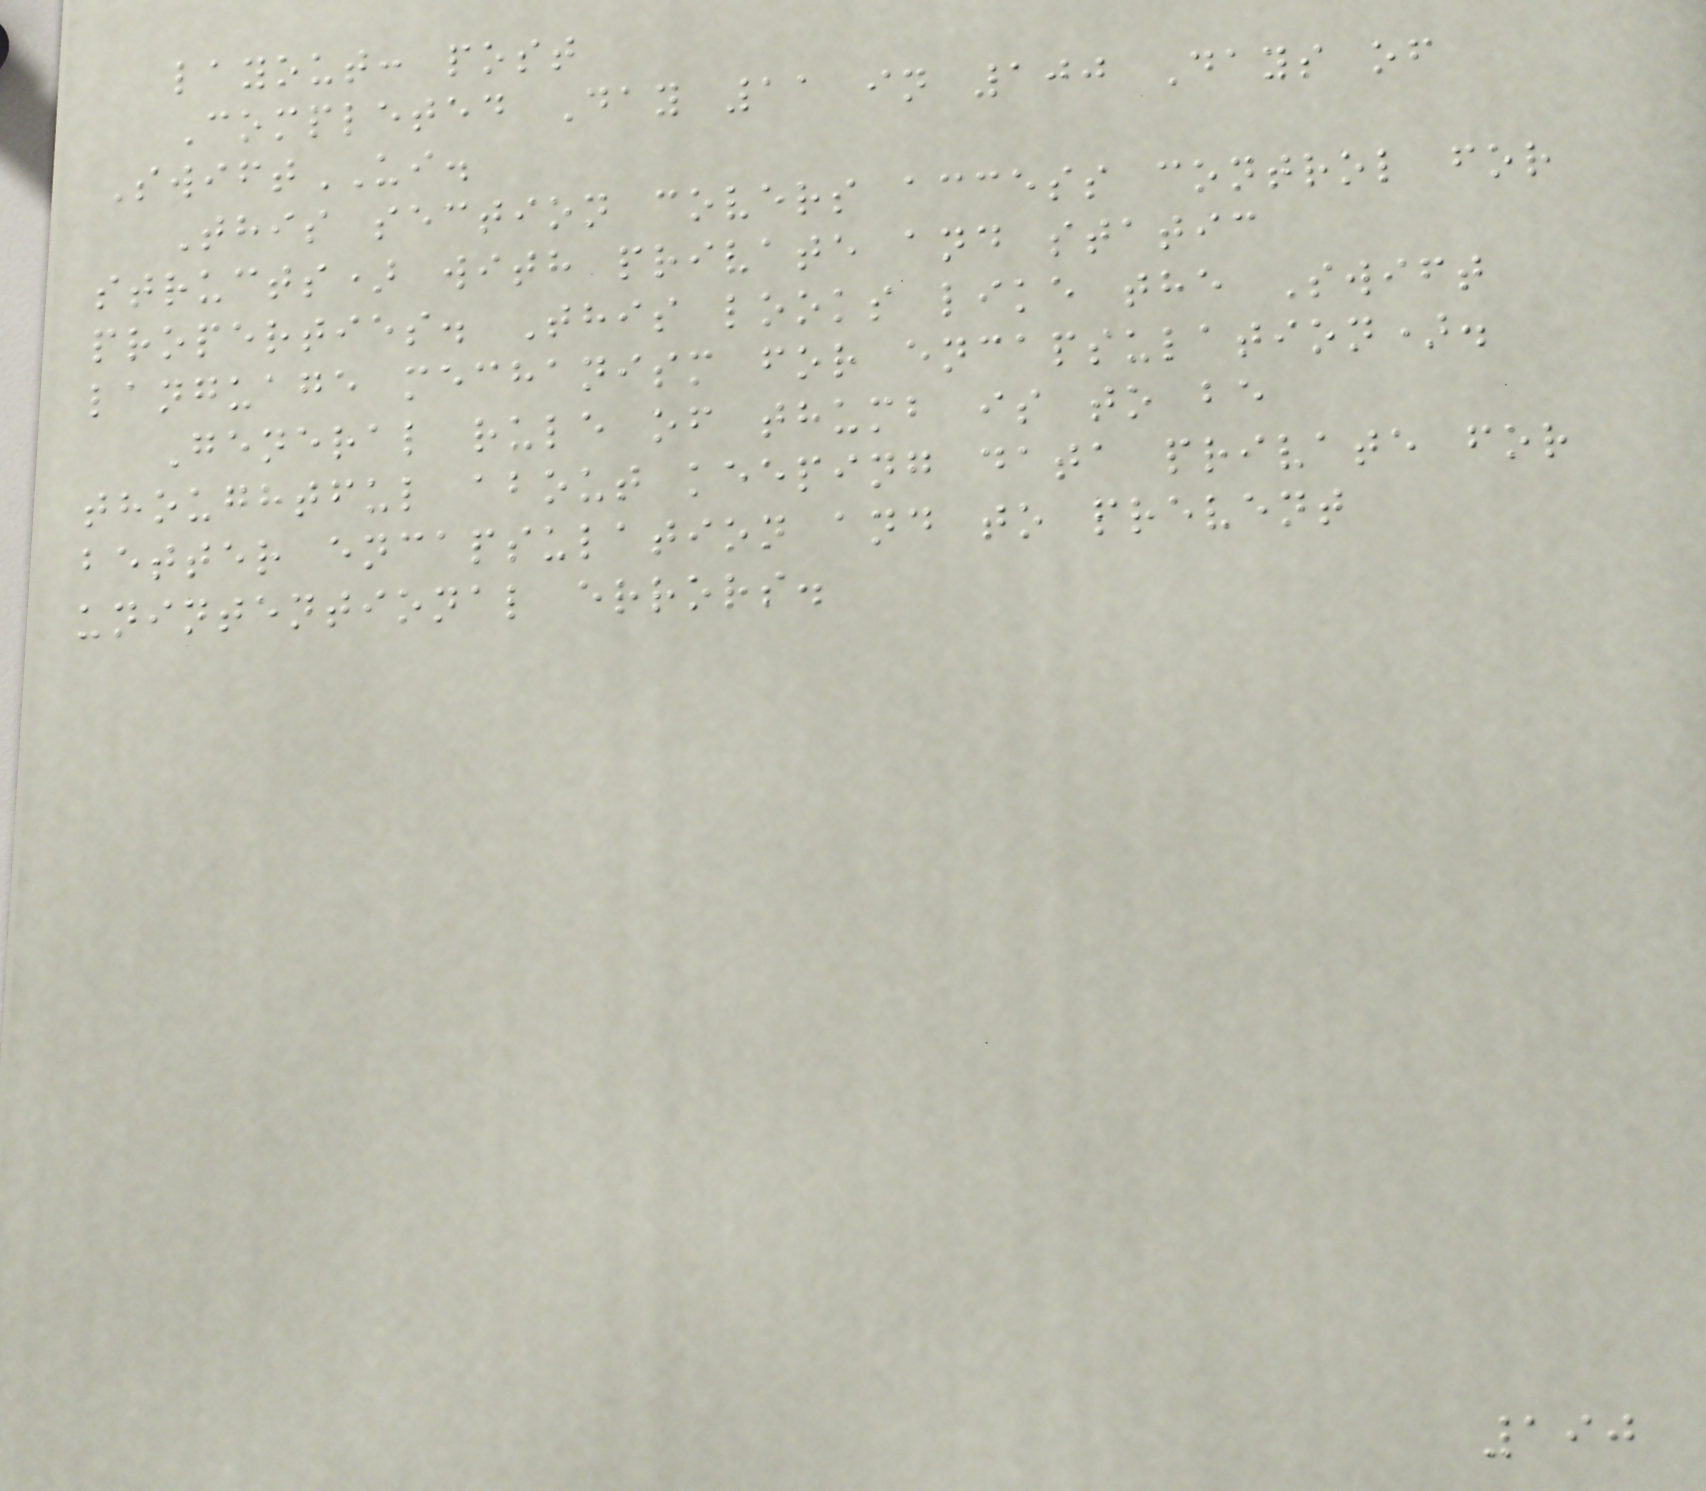layout: post
Completed Day 11 in 100 Days of
SwiftUI.
This section covers access control for
structs) with private and static
properties. This looks like the Swift
language mechanism for encapsulation).
General rule of thumb is to be
thoughtful about keeping data private for
better encapsulation and to prevent
unintentional errors.
190
